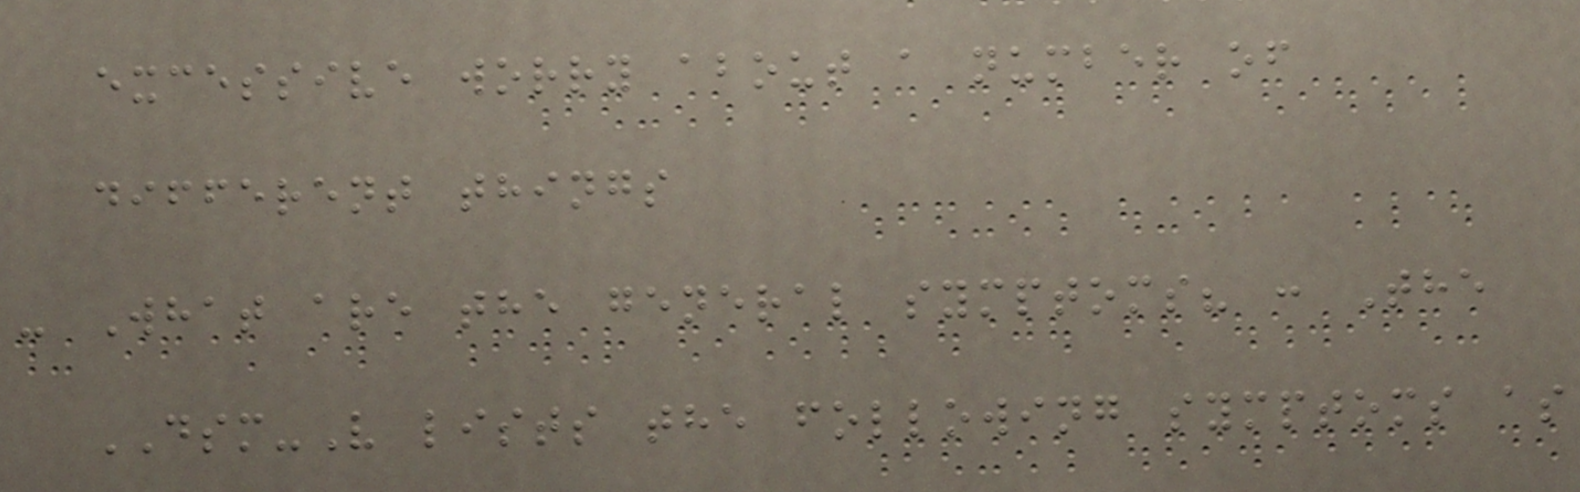excessive worry about a number of
different things
- What are the general symptoms? : The
DSM-V lists the following symptoms as
